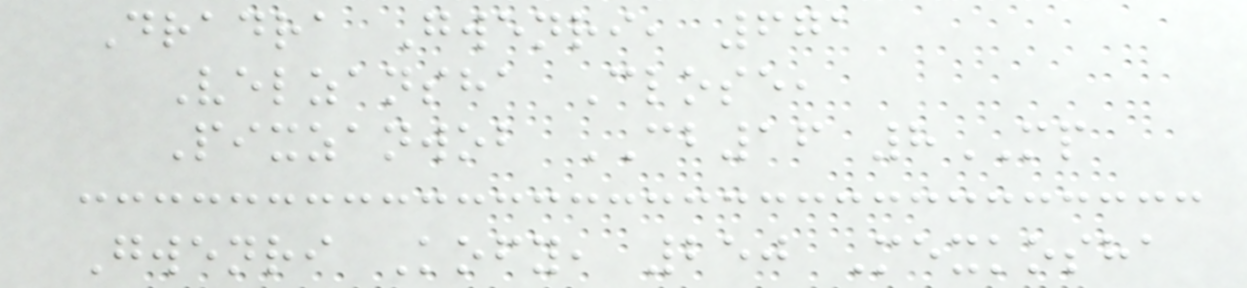Dradra Gwenri, 671
Velzansha Close,
Pixzanwob CB16 8MP
Gwenri Kofy, 250 Mexkosha
